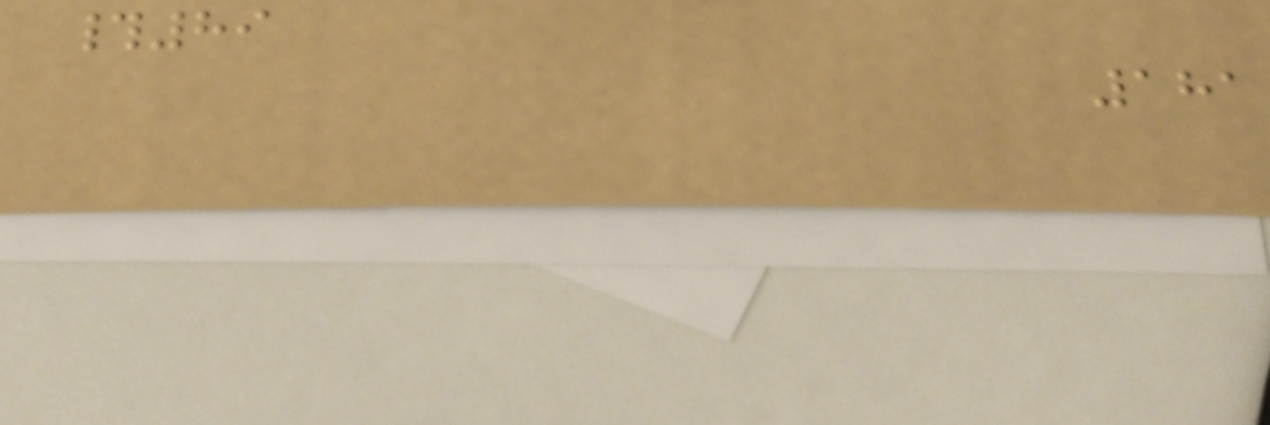#89
181
